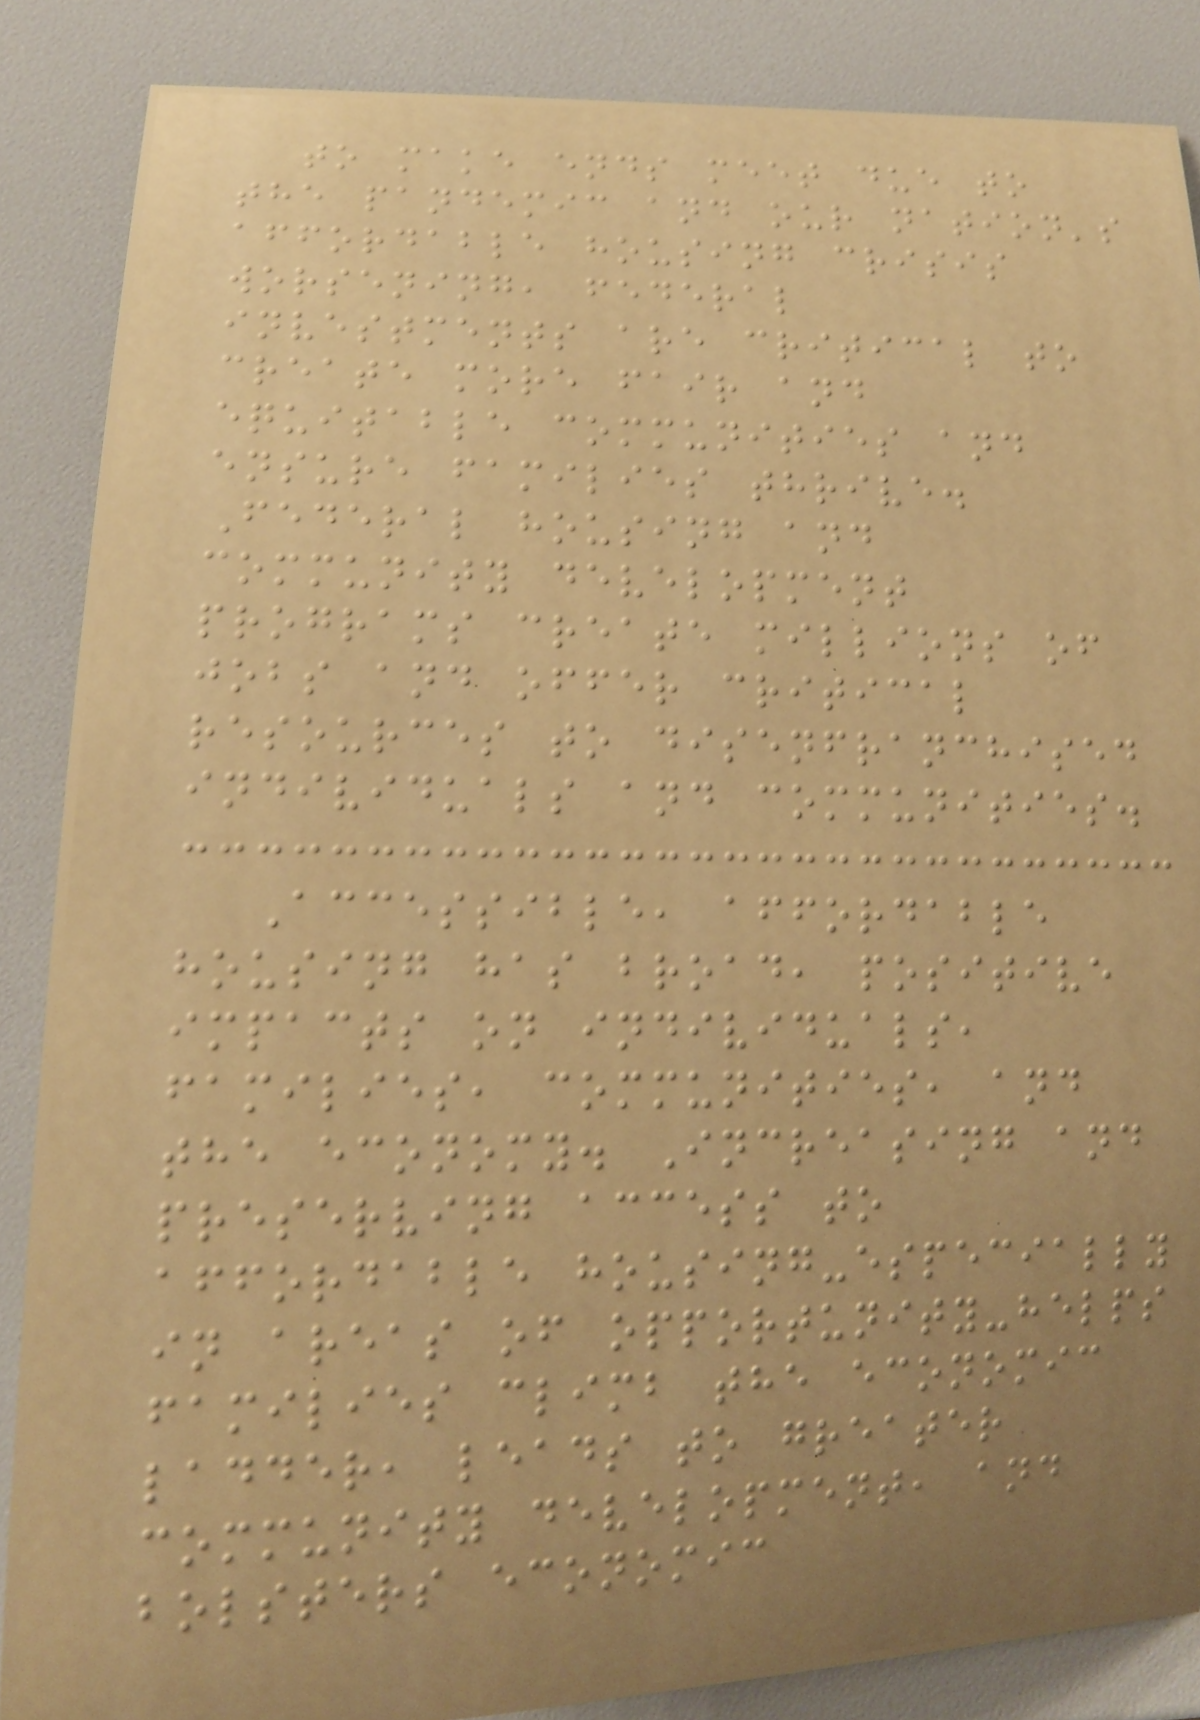to make ends meet due to
the pandemic and our nation's
affordable housing crisis
worsening, federal
investments are critical to
create more fair and
equitable communities and
ensure families thrive.
Federal housing and
community development
programs create millions of
jobs and offer critical
resources to disenfranchised
individuals and communities.
Accessible, affordable
housing has broad, positive
impacts on individuals,
families, communities, and
the economy. Increasing and
preserving access to
affordable housing-especially
in areas of opportunity-helps
families climb the economic
ladder, leads to greater
community development, and
bolsters economic
